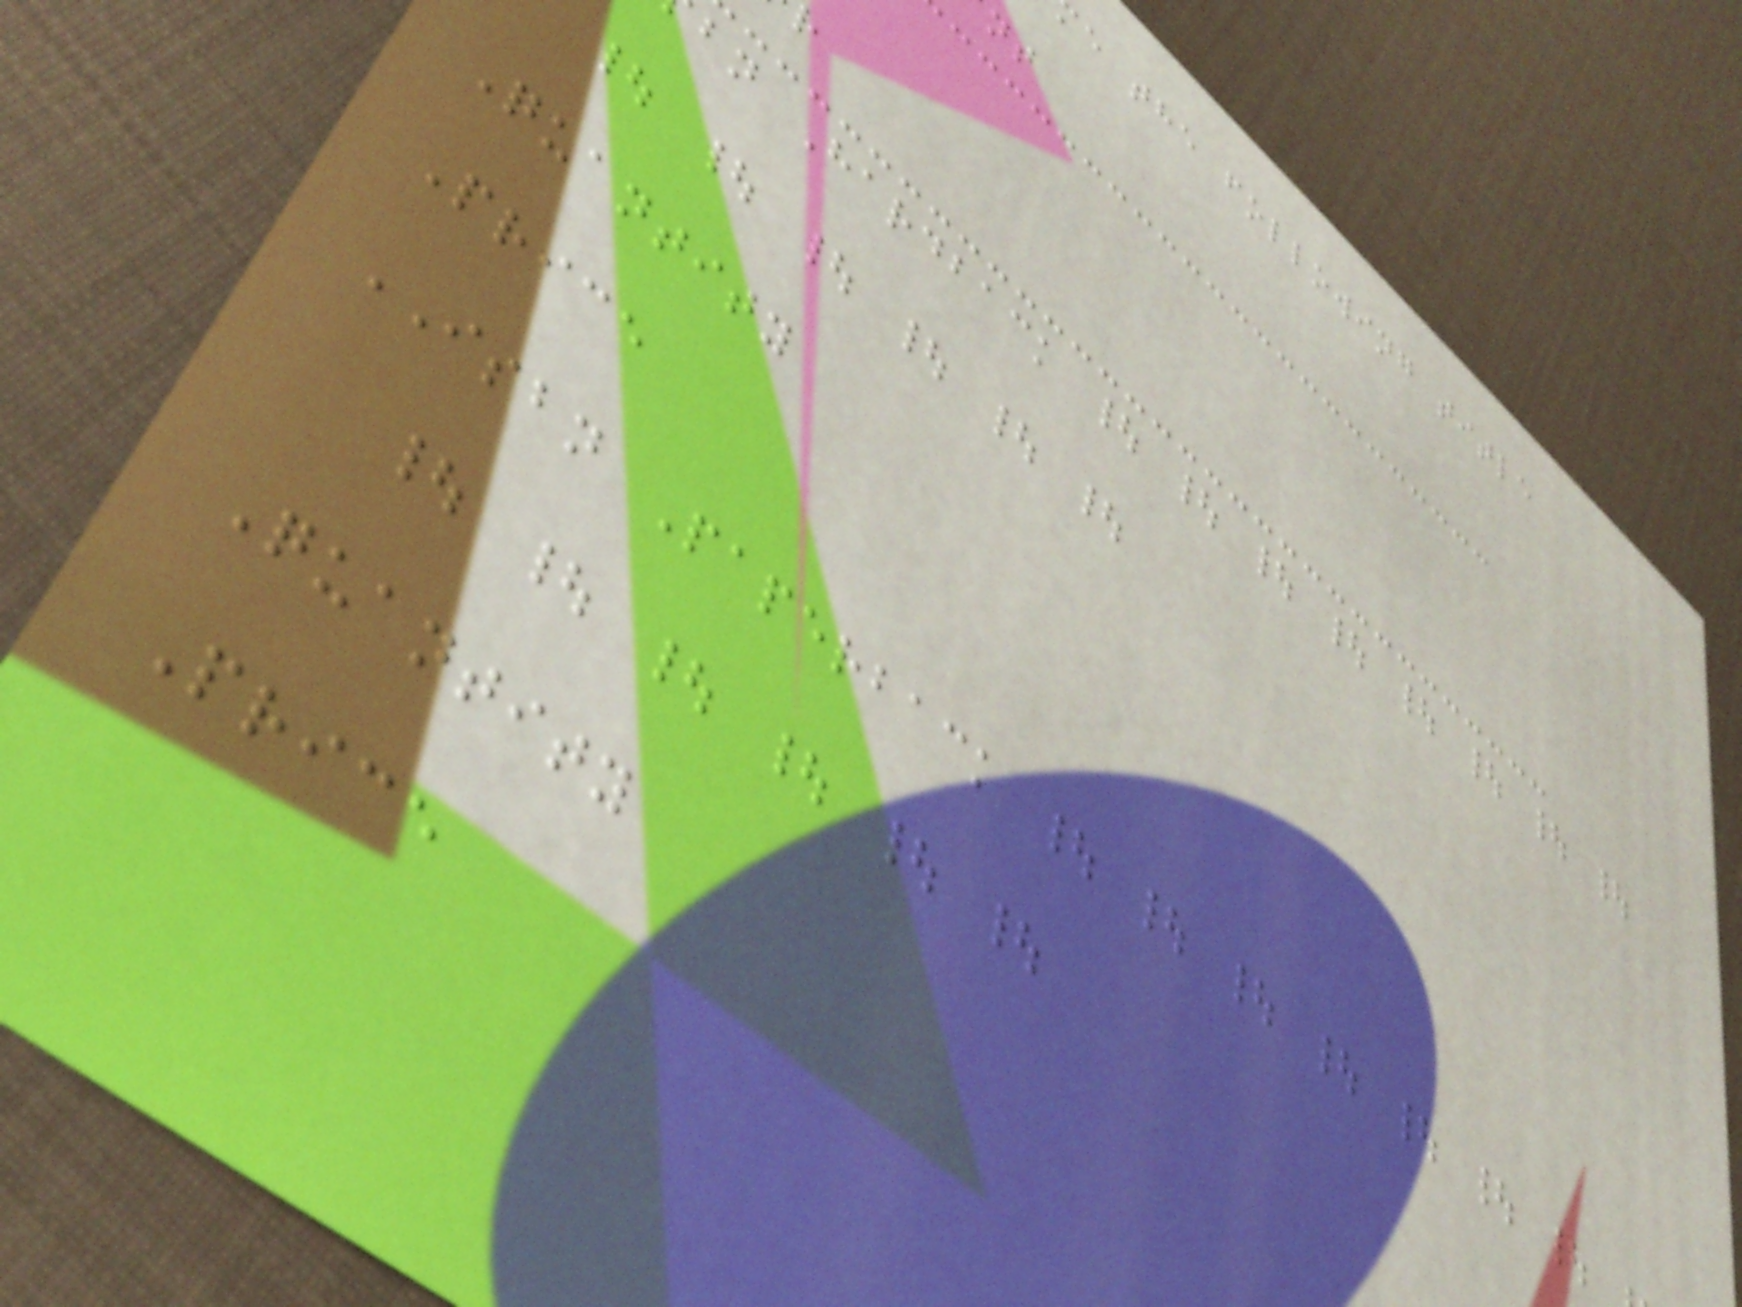e the following title
bn Hardback | | | | | | | |
| | | | | |
Quantity
Price
ISBN Paperback | | | | | | |
| | | | | |
Quantity
Price
